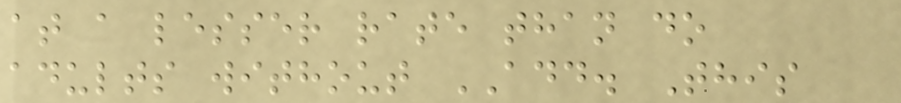at a lesser rate than do
adults without ADD. This
